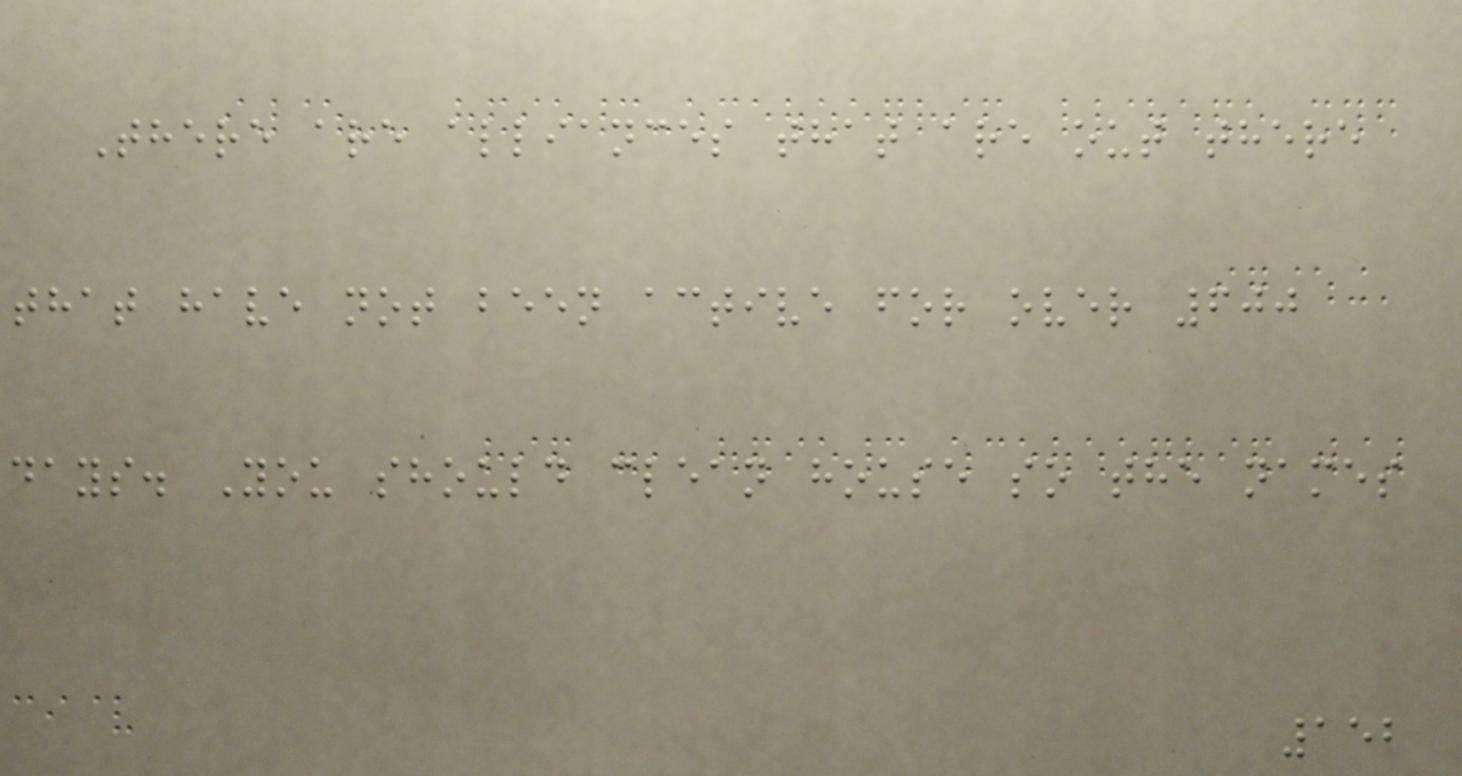There are alliances that are out there
that have not been active for over 600
days. You should clean house so the names
152
